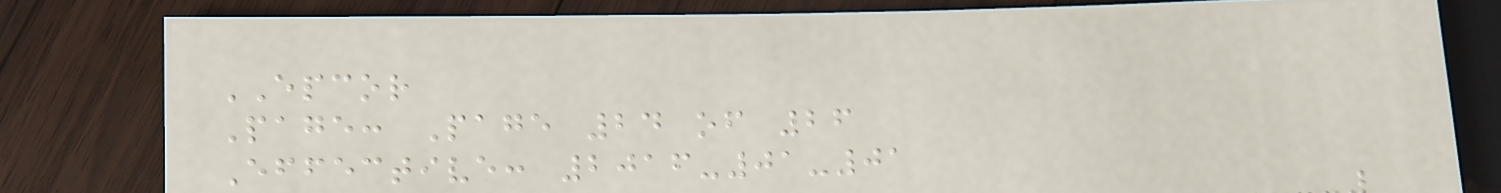EPCOR
Page: Page 24 of 26
Effective: 2016-01-01
